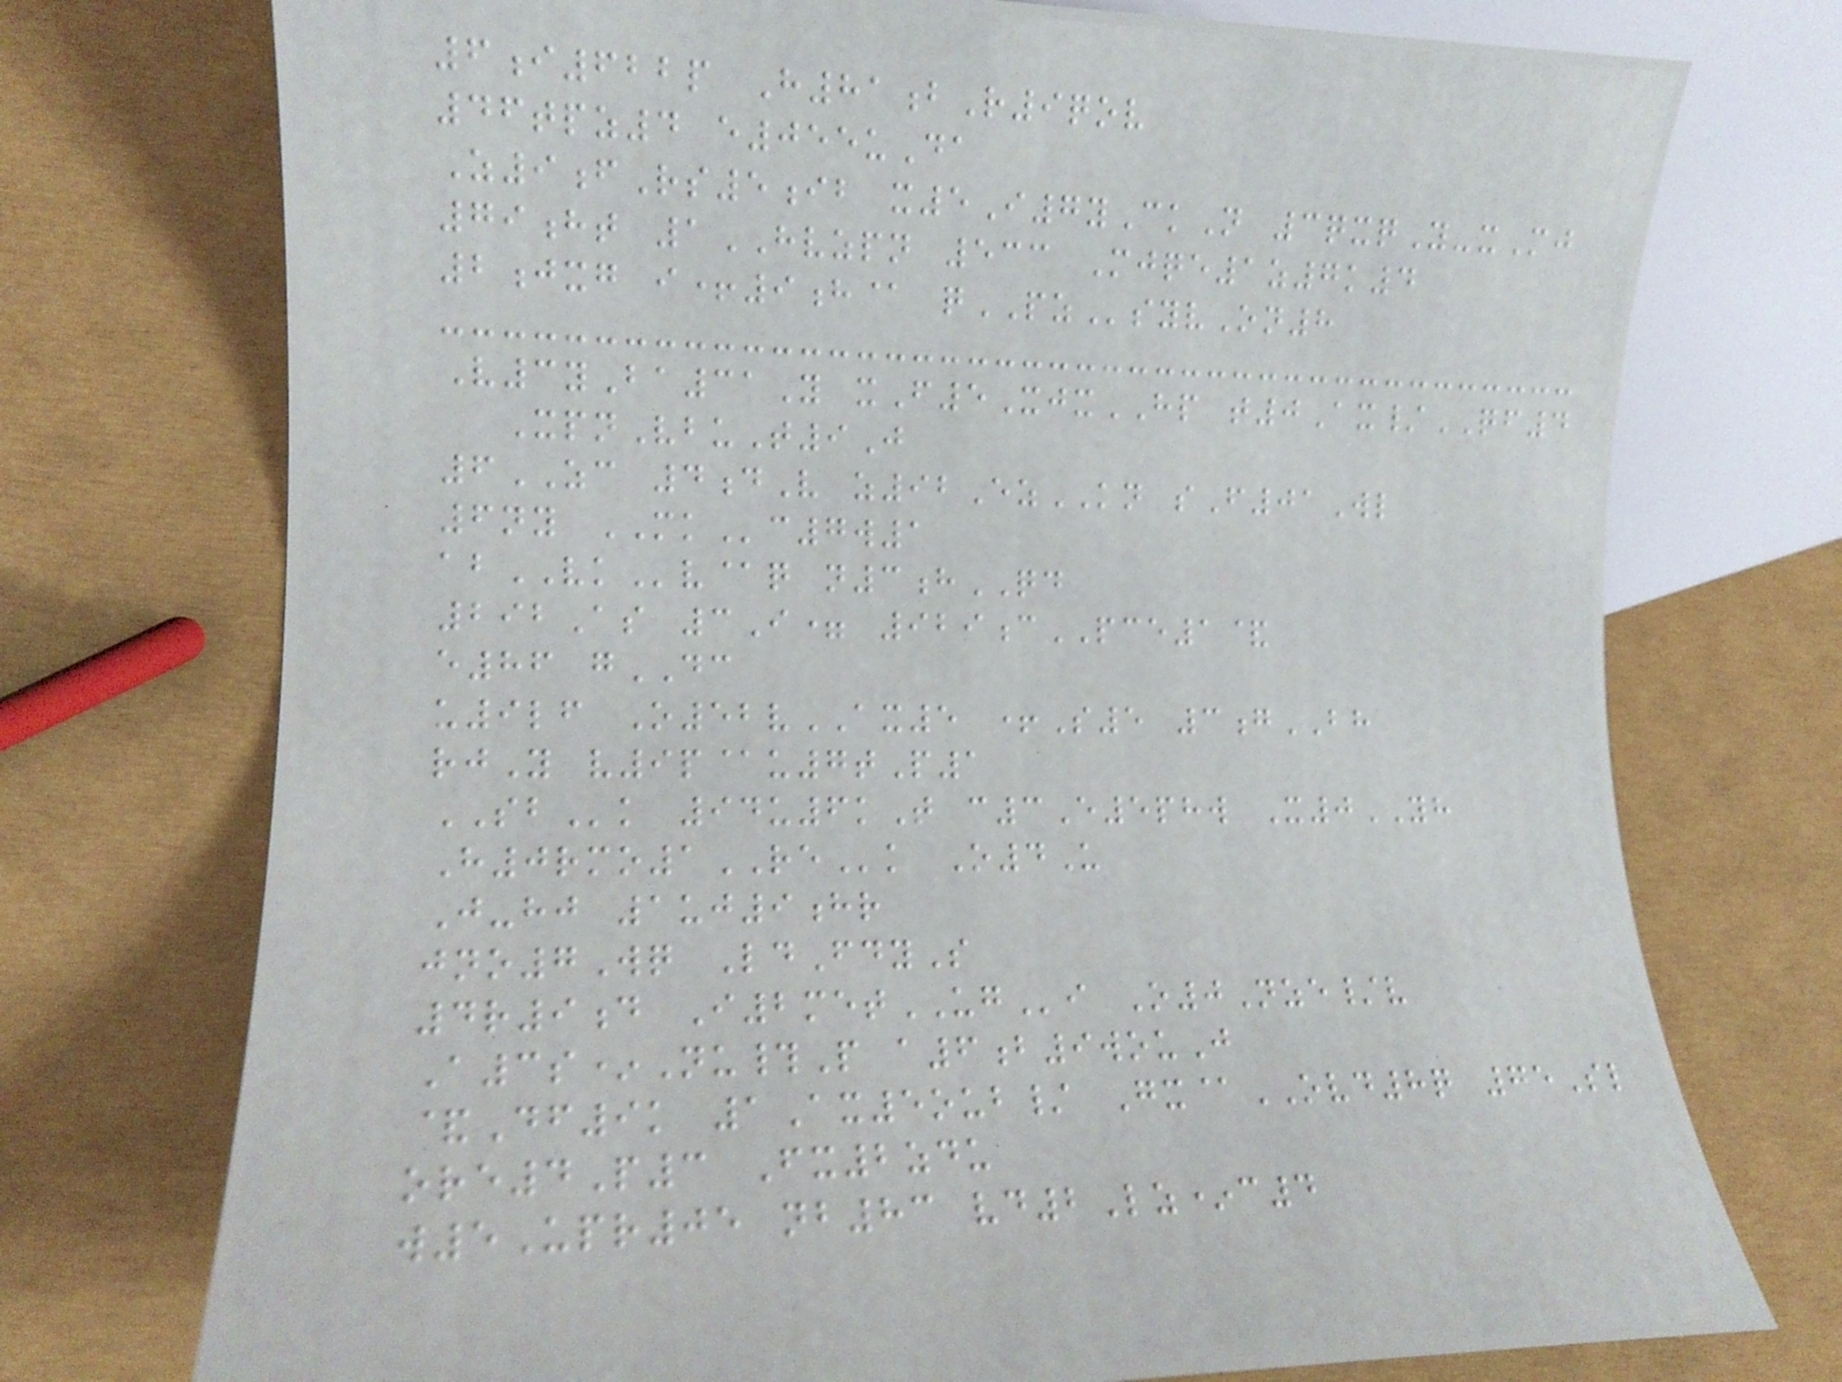6i622p H81bR9qov
46tpz4 e055uDa
Z9fRs5ib x5I7yCkN 3qxqY-xMj
79ht 1HVZPN 533 Mjqe1z7k4
2jxg i+9h@ qPZsyvOn8
V3yBa31Y xF5XjxHP t0Ax/QF4
XpnVbuT9J
6ZC 4dV z92EzKN sF01Wl
6ny MKc7w1
abVKv@q n3hQD
292As 3I= 929cPCE1&
e86 gDC
u9lf O52vAX5 +S5 3gBH
rjY v9p@u7tP1
SBk 94u6kT c3E5phw X0YH
H0rmo1REk O4U
J-hj 1uj9hr
jno7Wq LdFdyS
4r9d I2metUGi O0Nze/v
A3s*Nu#P a6b9wouJ
&Df9k 1Ax5oub/ Gx@OVD8q 75Sl
ore4P3 Fx2zdu
w5Upr05 nb83 vd2Lz*c4
